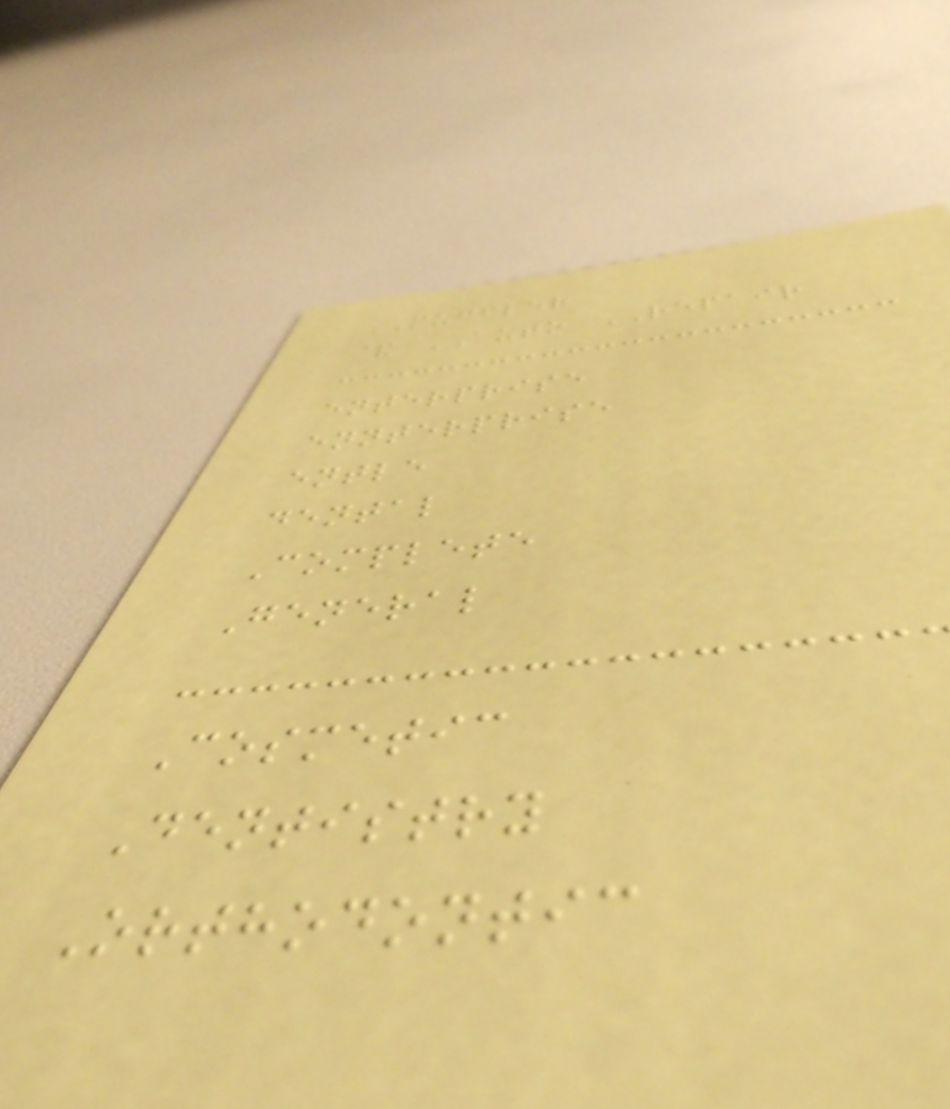MUFFLER
& AUTO REPAIR
enterprise
ennterprise
entle
dental
Complete
General
Cosmetic
Dentistry
Orthodontic
